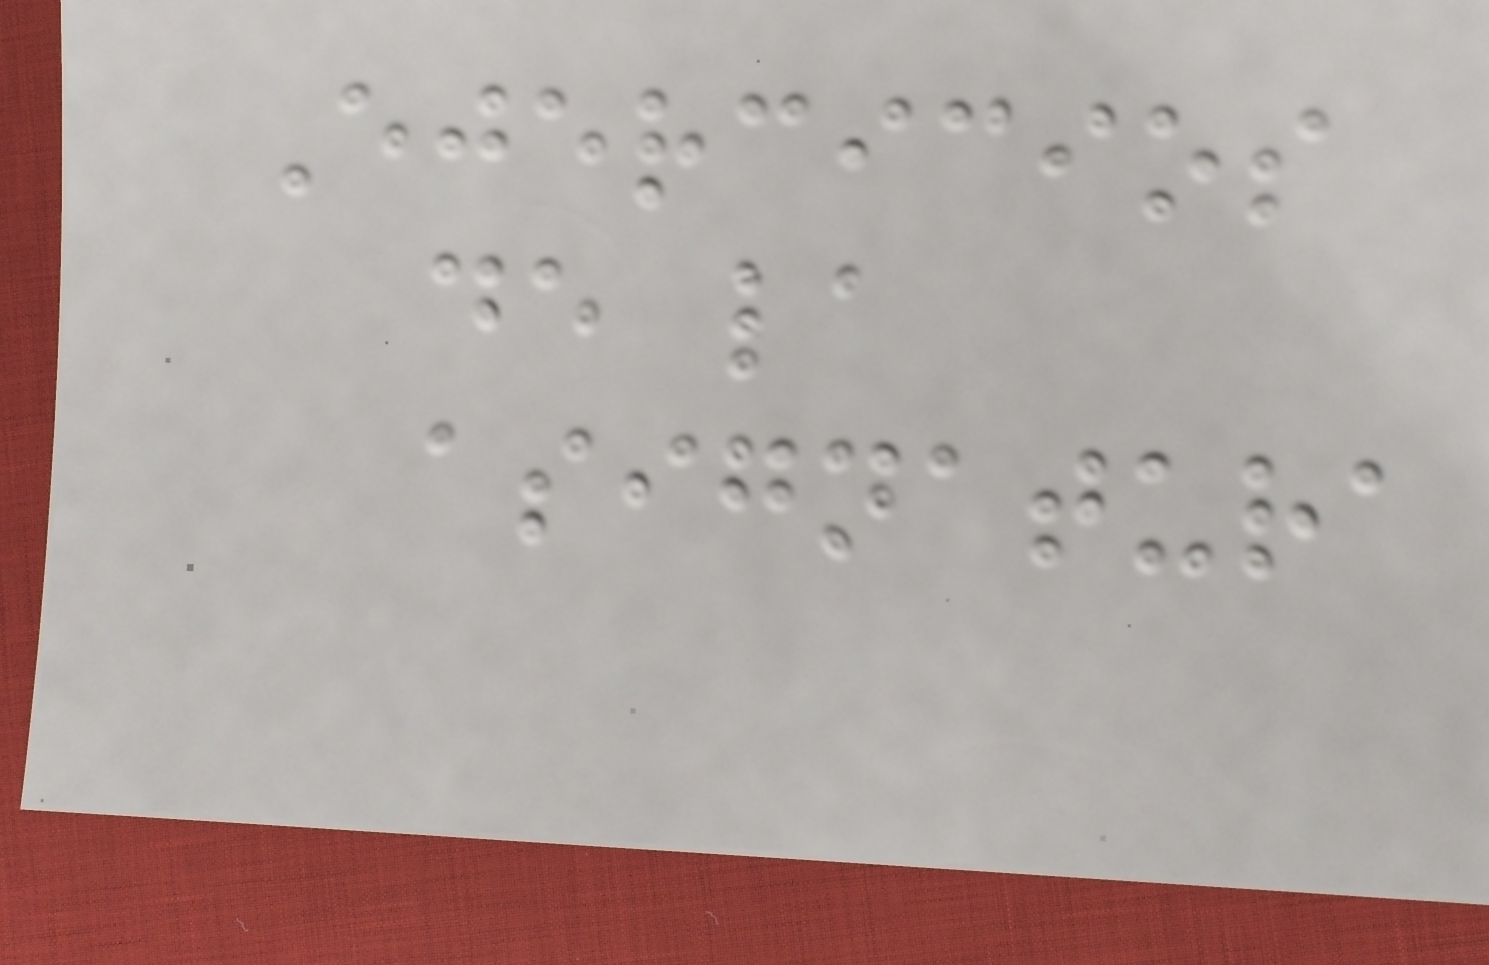Ejercicios
de la
asignatura
